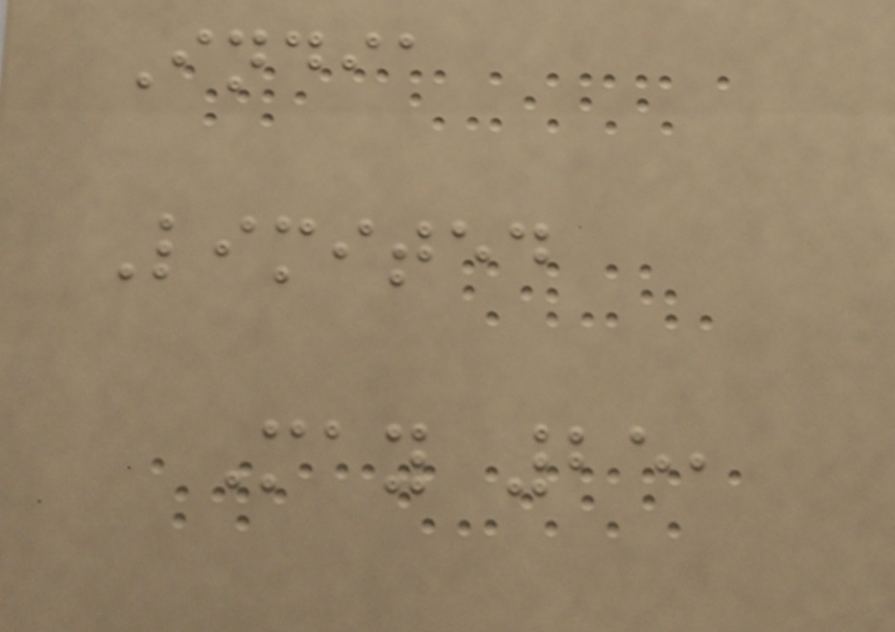India
Limited
May 25,
